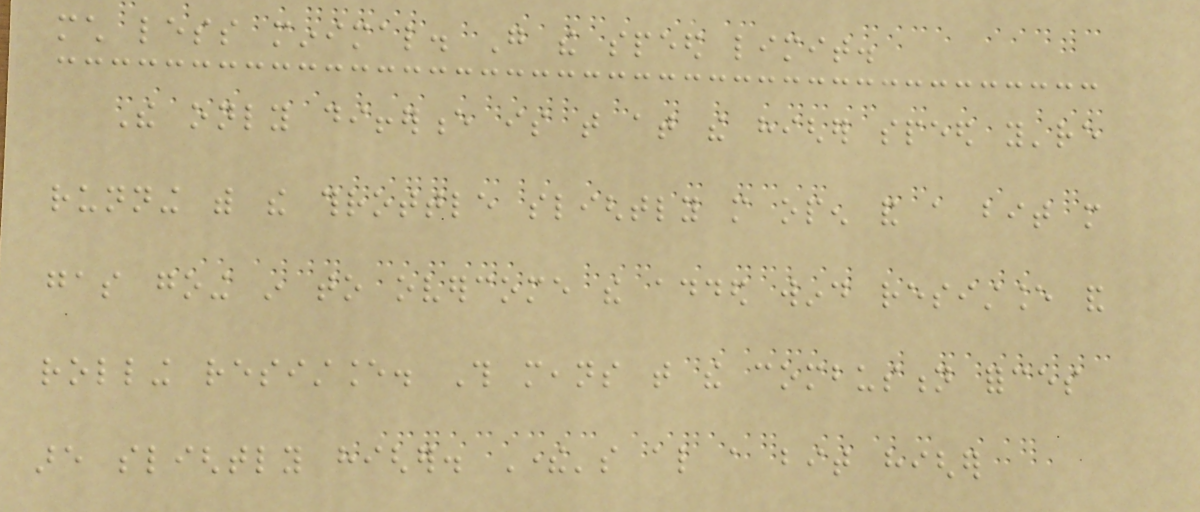much less minimal. Go the speed limit.
The only difference is that at the higher speed you're
running with the throttle slightly more open and a bit more
gas going in to overcome the added wind resistance and
rolling resistance. This means that the combustion forces
are slightly higher. There's also a bit higher
